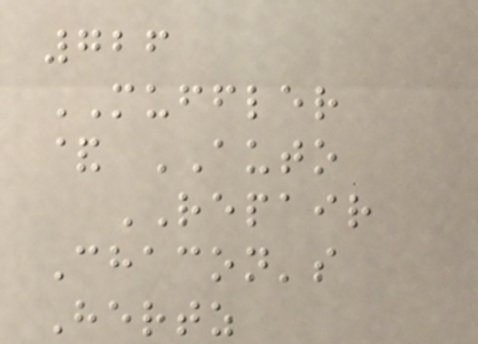726
MUFFLER
& AUTO
REPAIR
Chacon's
Hertz
